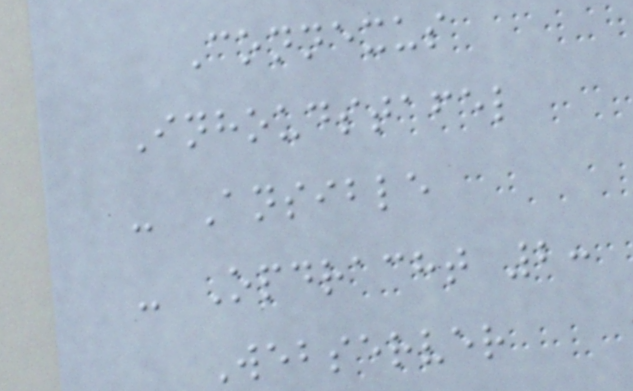Connexus
Inhoudstafel
- Ansible
- Opdracht 2:
Webserver
